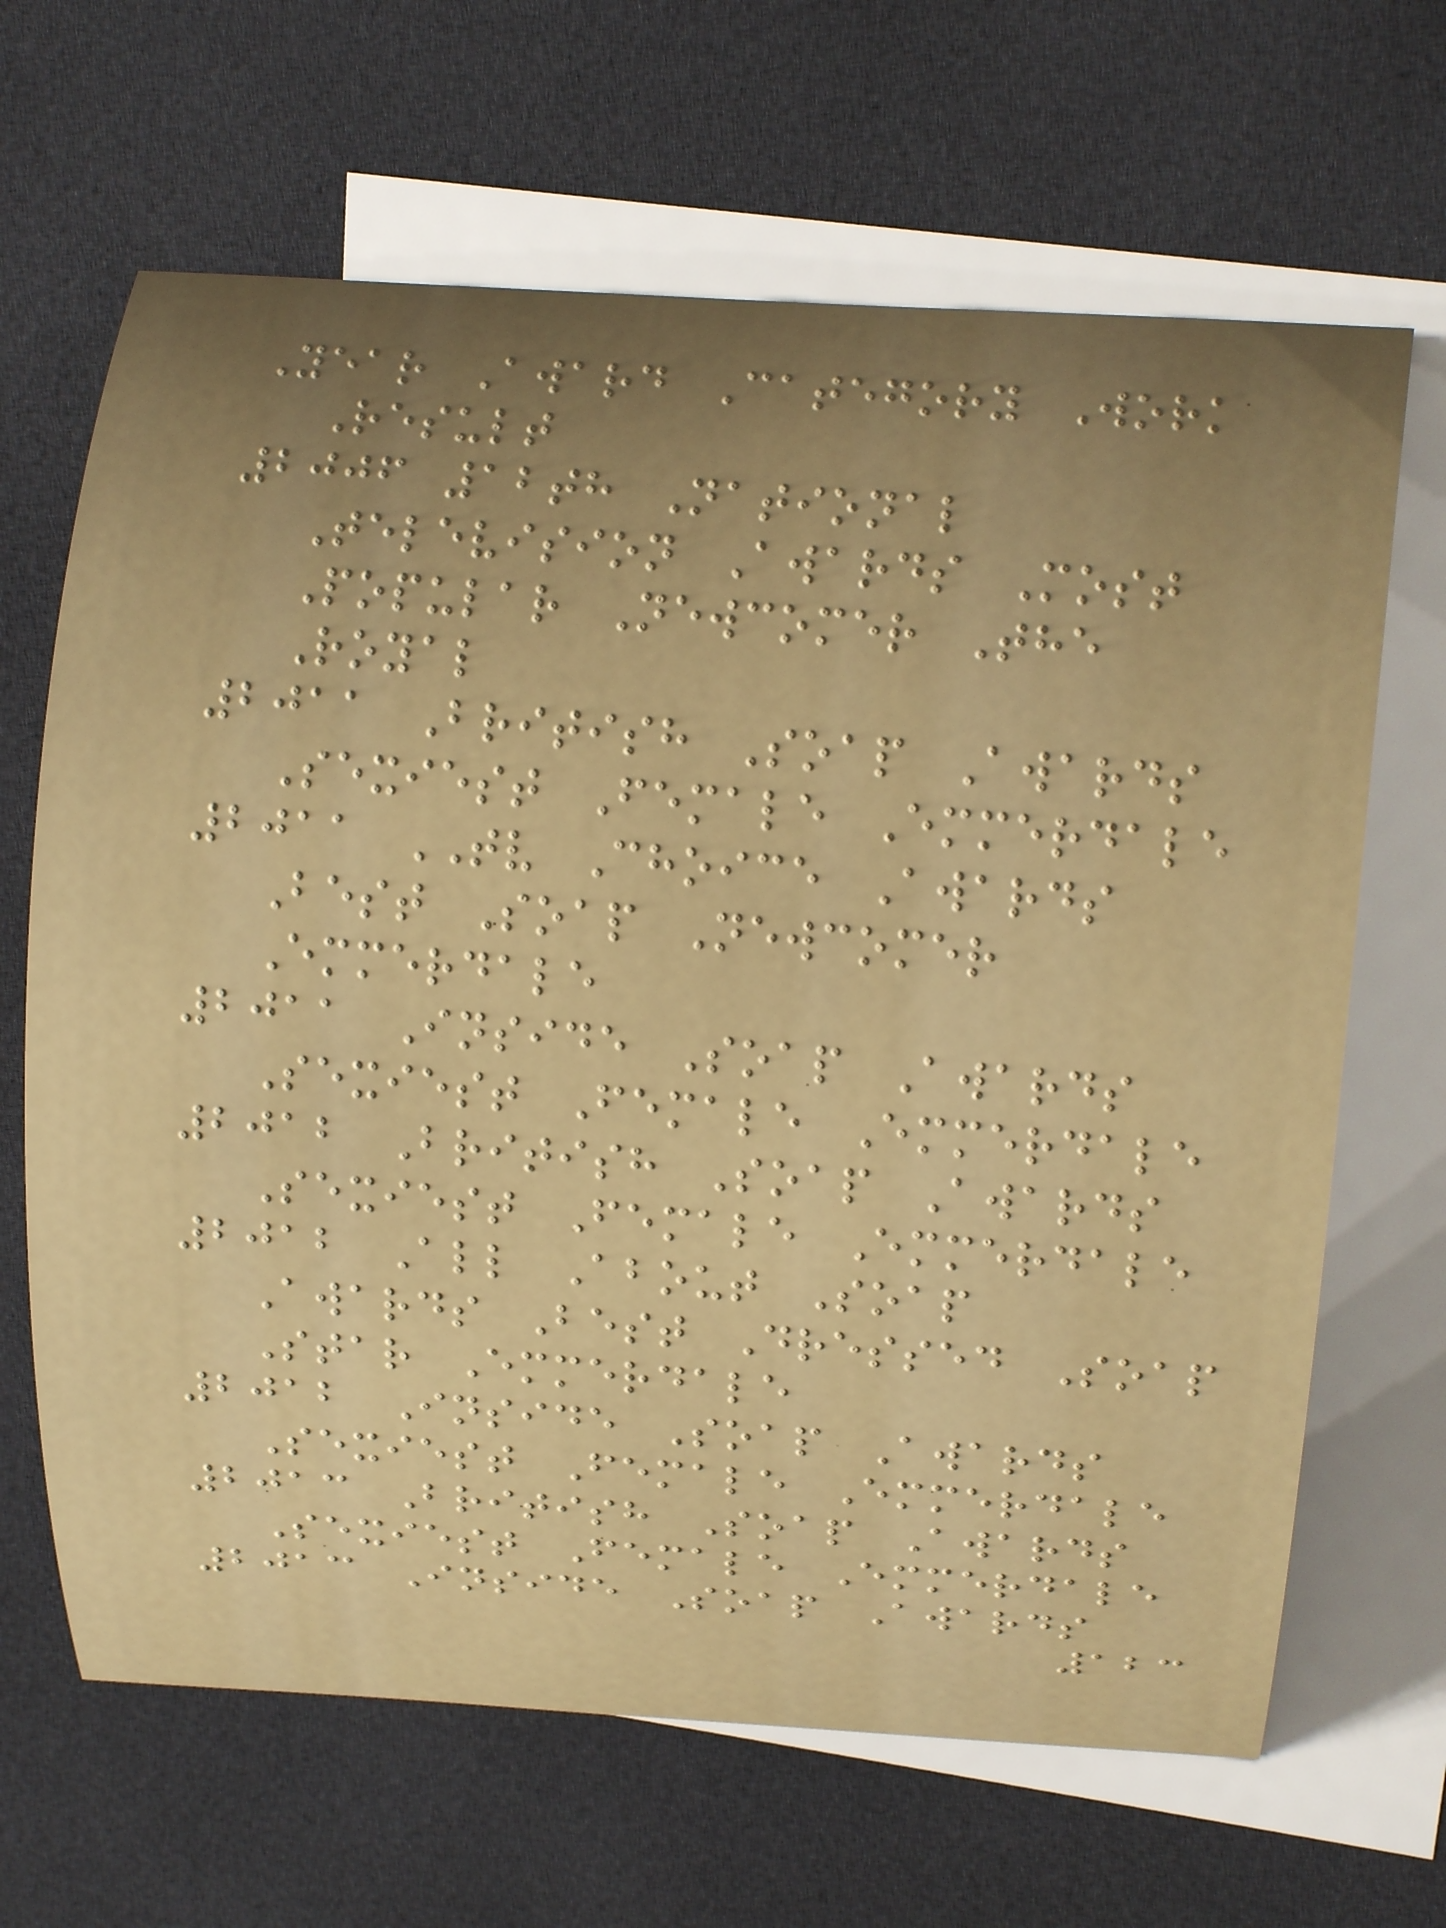Year Award Category Work
Result
2006 12th National
Television Awards Most
Popular Newcomer The
Royal
2011 British Soap Awards
Sexiest Female Emmerdale
2011 TV Choice Awards
Best Soap Newcomer
Emmerdale
2011 Inside Soap Awards
Sexiest Female Emmerdale
2012 British Soap Awards
Sexiest Female Emmerdale
2012 All About Soap
Awards Best Dressed Soap
Star Emmerdale
2012 Inside Soap Awards
Sexiest Female Emmerdale
2013 British Soap Awards
Sexiest Female Emmerdale
2013 Inside Soap Awards
123
